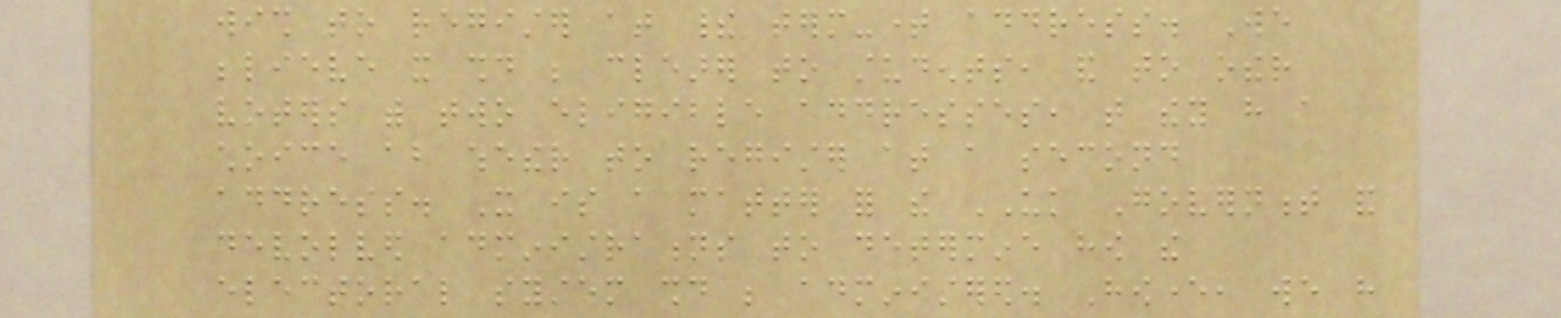wish to register at their term-time address. We
believe it should be clearer to students, and to other
voters with two eligible addresses, that they have a
choice about whether to register at a second
address. It is a matter for the UK Government and
devolved administrations to determine how the
electoral system should be administered. However, we have
